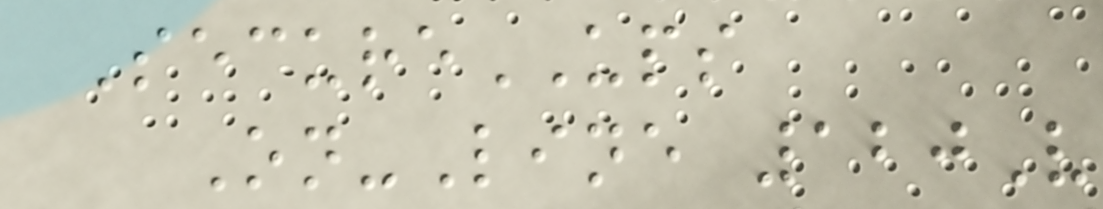SecureUPS
On-Line 120V
